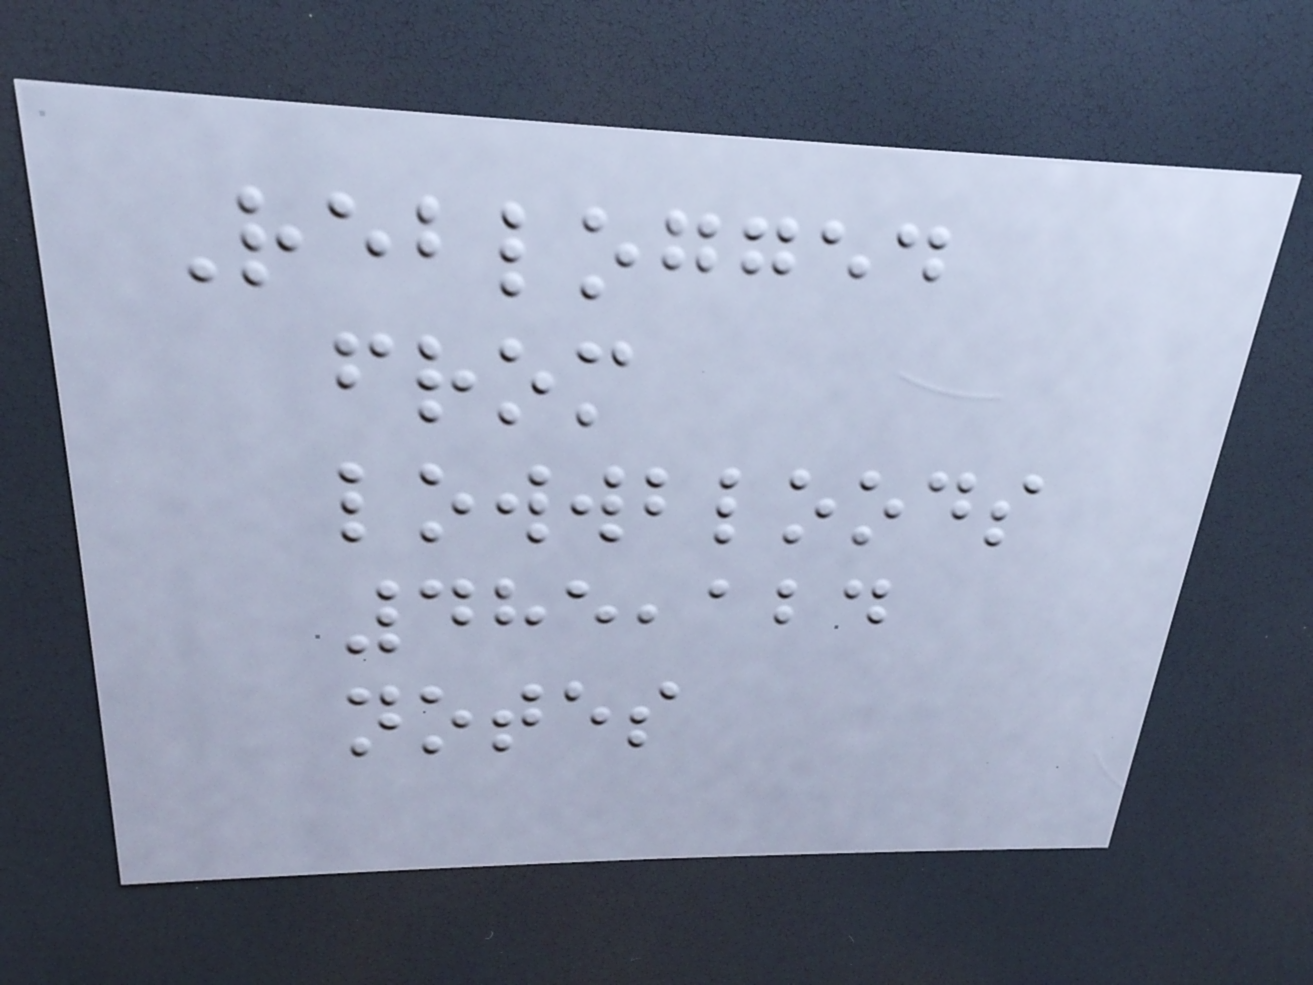Reblogged
from
lowwbloods
485,124
notes
